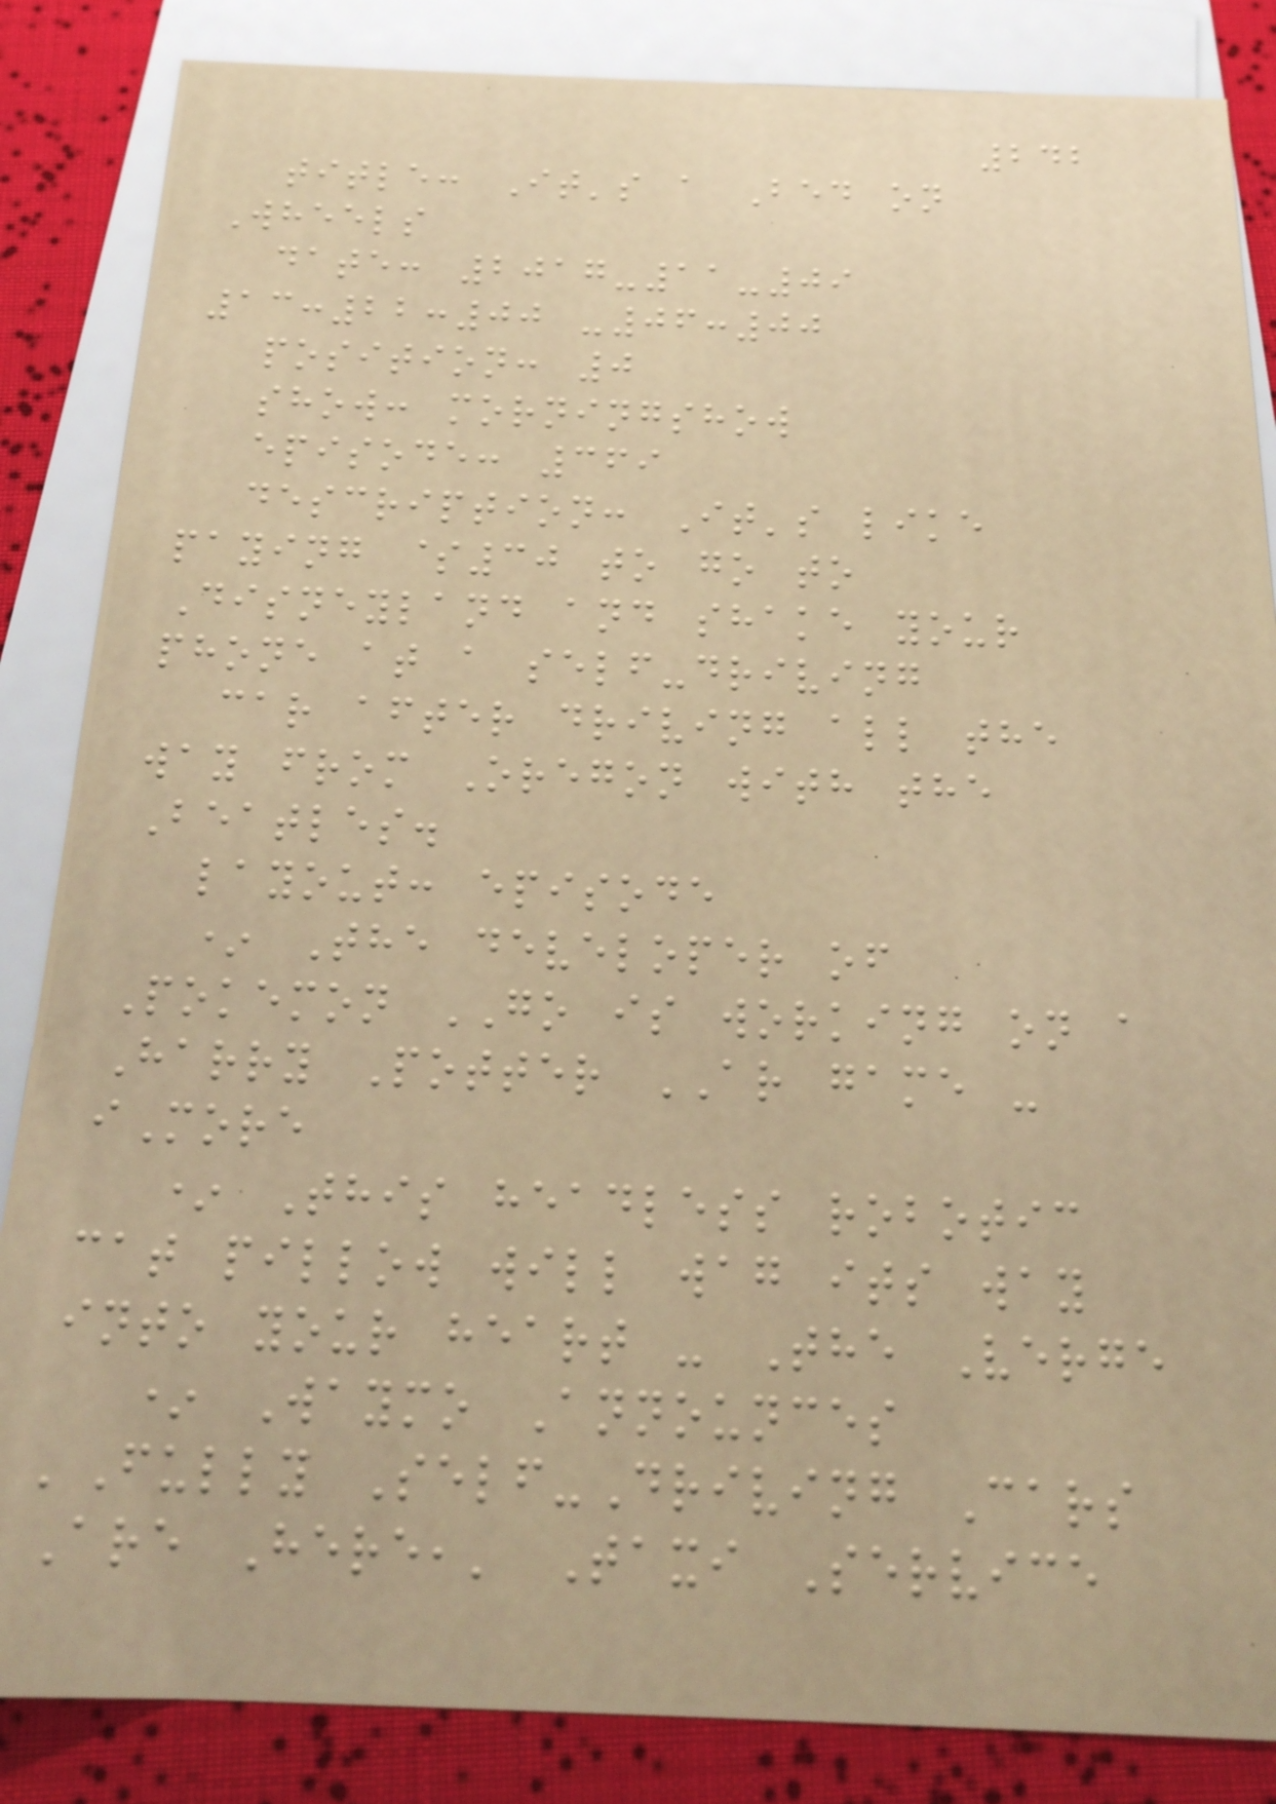242
title: It's a Bed on
Wheels
date: 2017-11-09
13:22:00 -06:00
position: 0
show: morningshow
episode: 369
description: It's like
paying $30 to go to
Disneyland and shake your
phone at a self-driving
car after driving all the
way from Oregon with the
Beatles.
layout: episode
* The developer of
Pokemon GO is working on a
Harry Potter AR game -
iMore
* This headless robotic
cat pillow will wag its way
into your heart - The Verge
* Waymo Announces
'Fully Self-Driving Cars
Are Here,' Taxi Service
